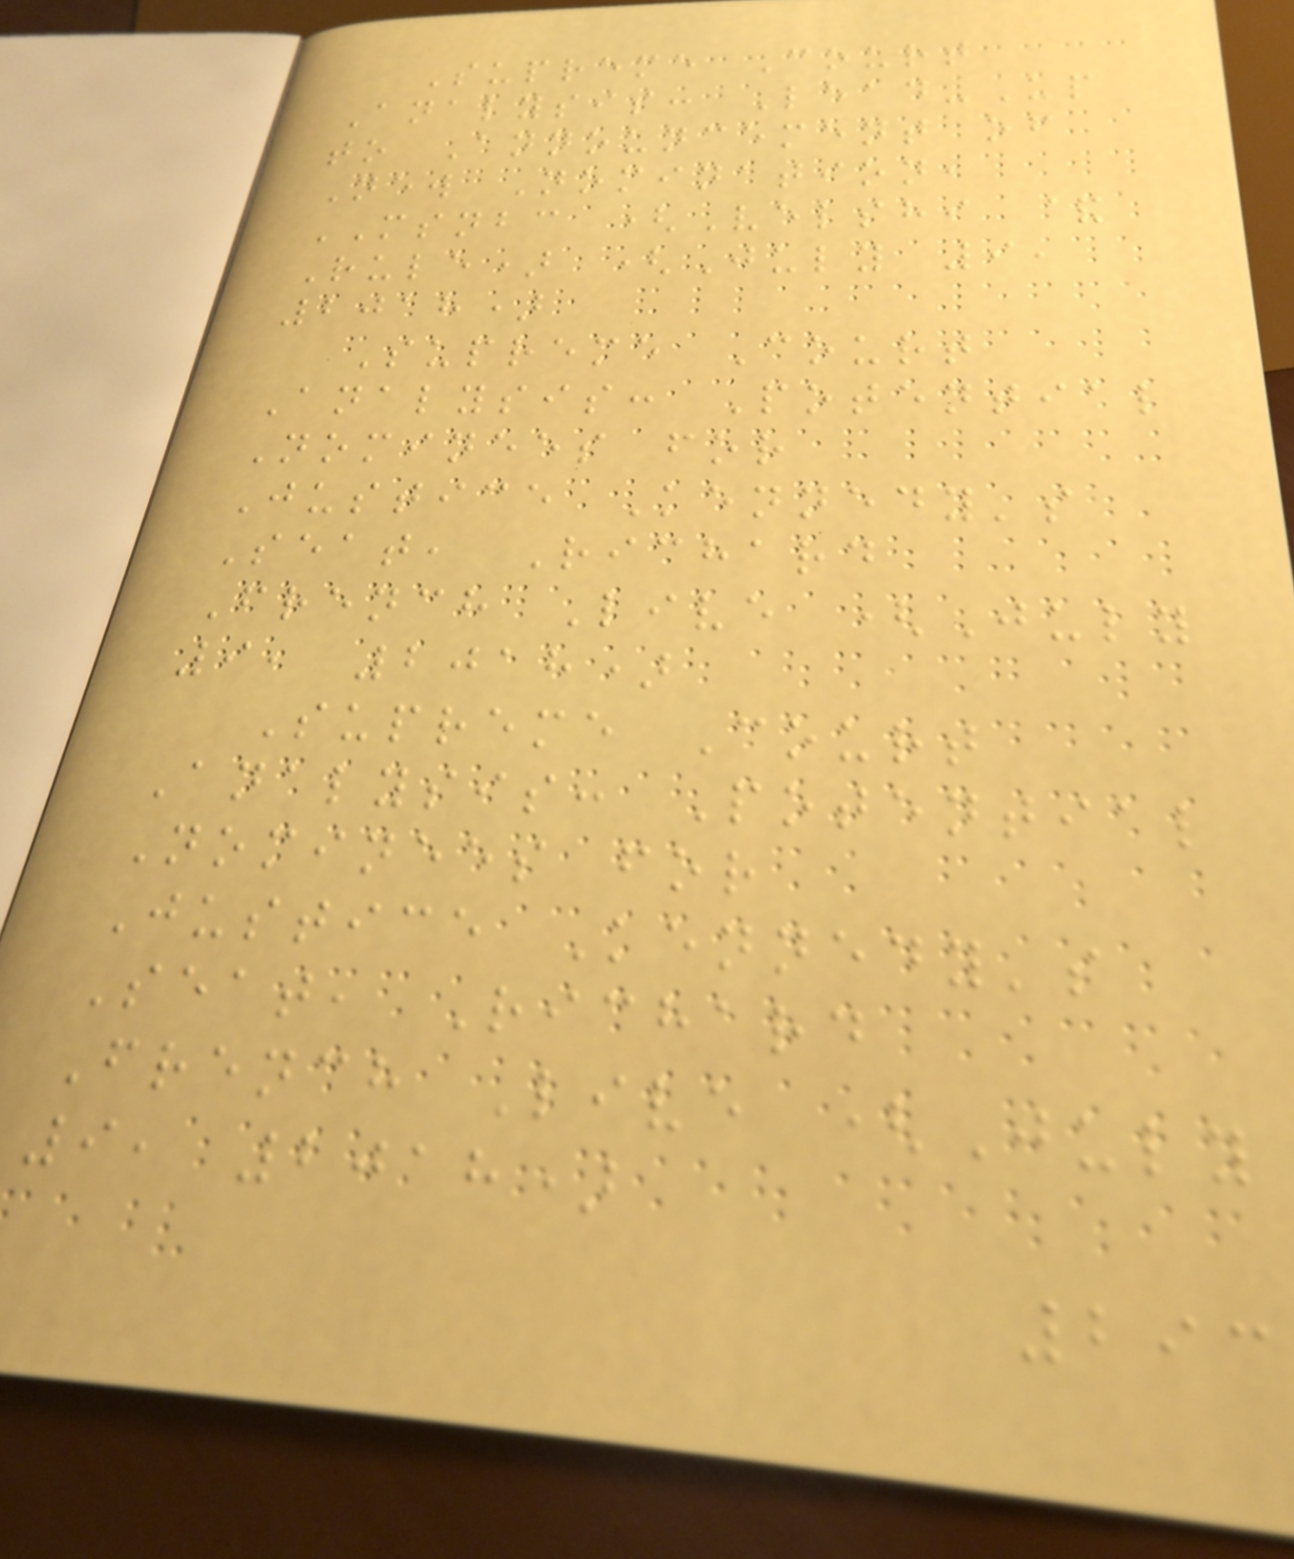Supreme Court
Analysis: Lead-Up
to Announcement of
New Nomination,
MSNBC (Velshi &
Rule) (July 9,
2018)
Supreme Court
Analysis: Potential
Nominees for
Justice Kennedy's
Seat, Richard
French Live (July
9, 2018)
Supreme Court
Analysis: Potential
Nominees for
Justice Kennedy's
Seat, Richard
French Live (July
9, 2018)
293
